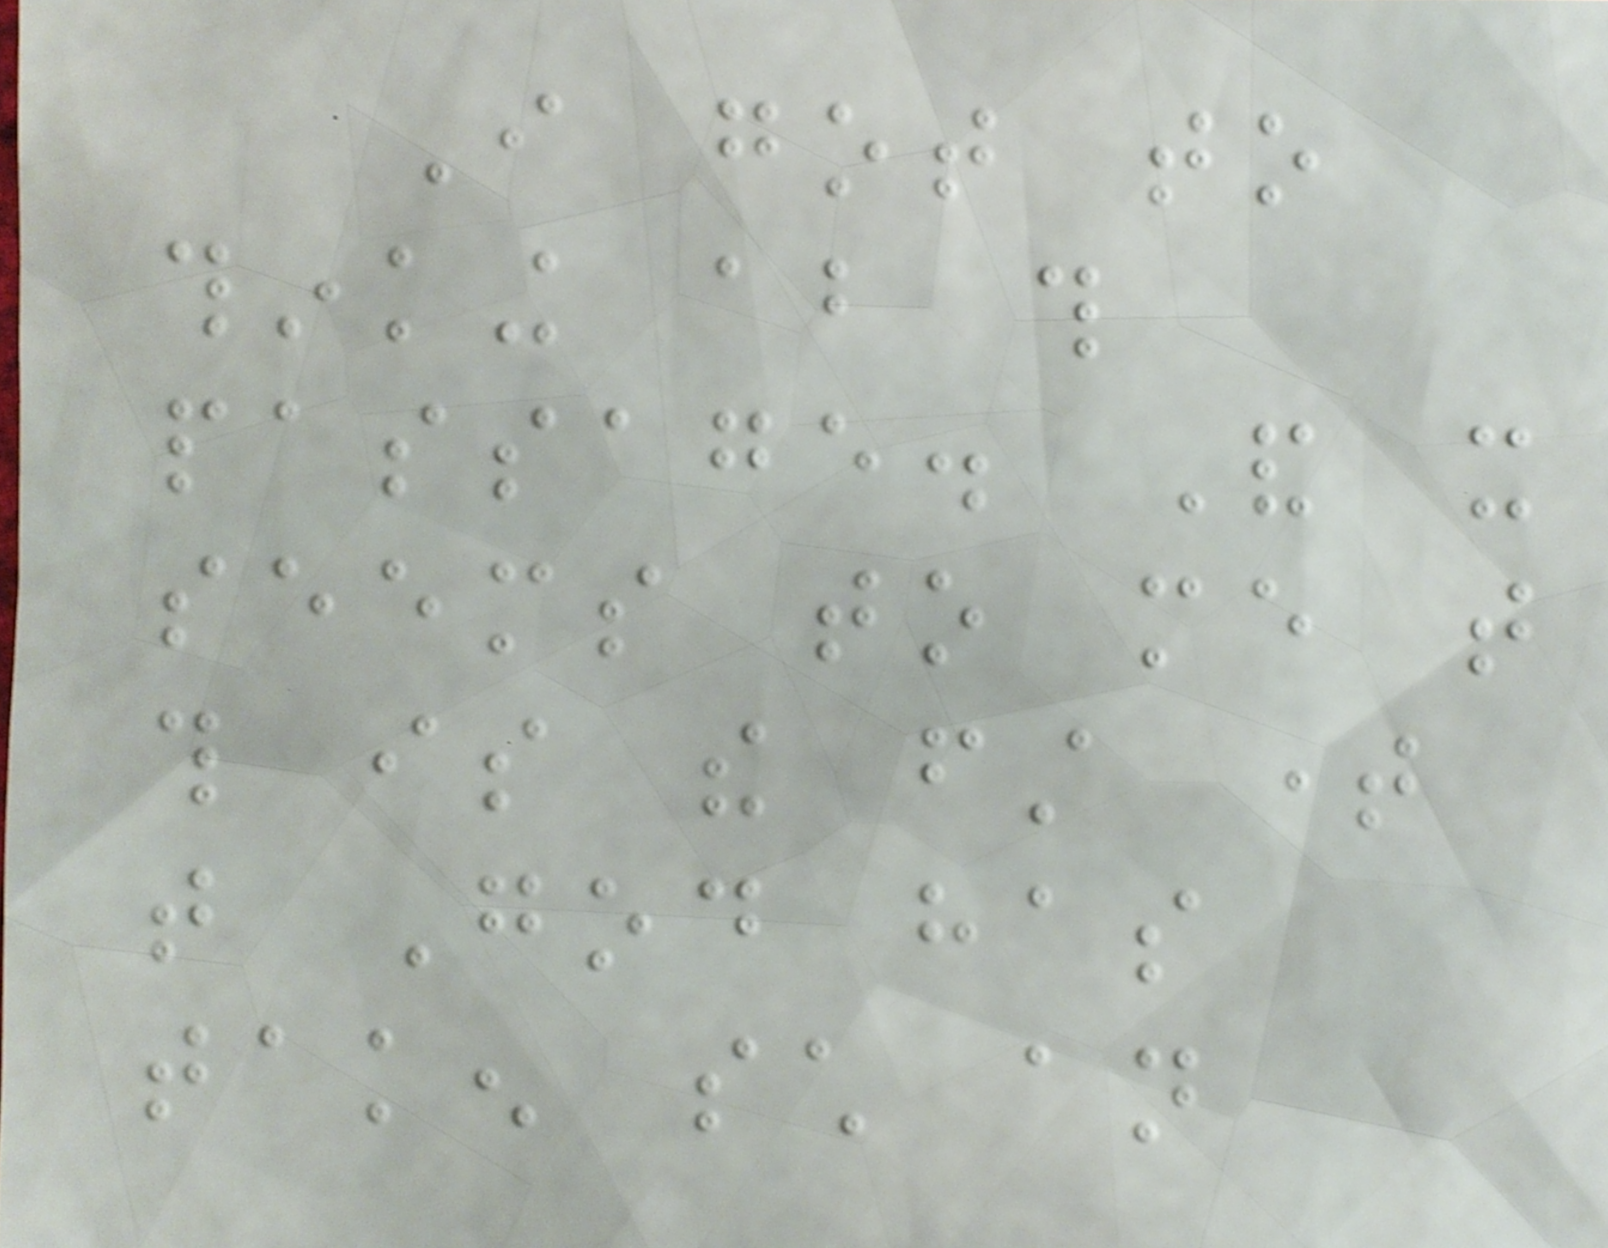I got to
thinking about this
passage. And it
seems to me that
this is the first time
that God has
taken such an
